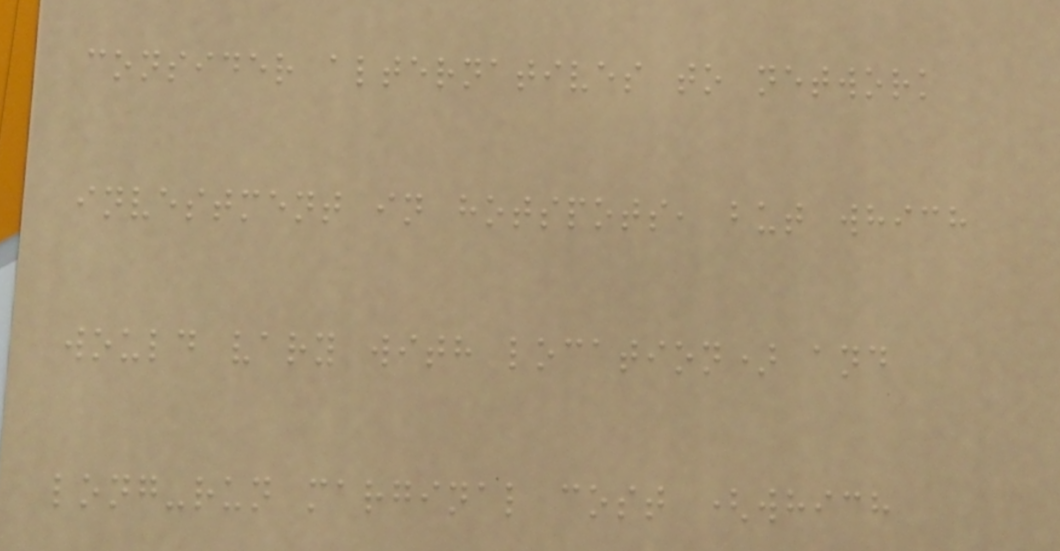consider alternatives to network
investment in hotspots, but which
would vary with location) and
long-run marginal cost (which
